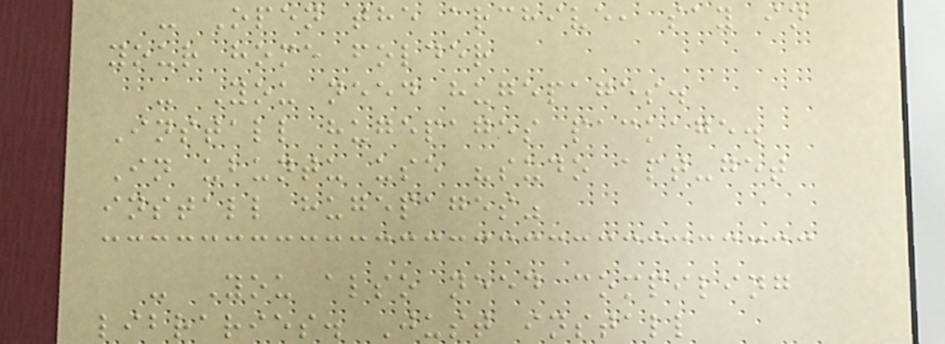- Open the archive, say in
your home folder
- You need hugepages.
Install hugepages package.
In ubuntu use "sudo apt-get
install hugepages"
- You also need compiling
libraries. Just install
